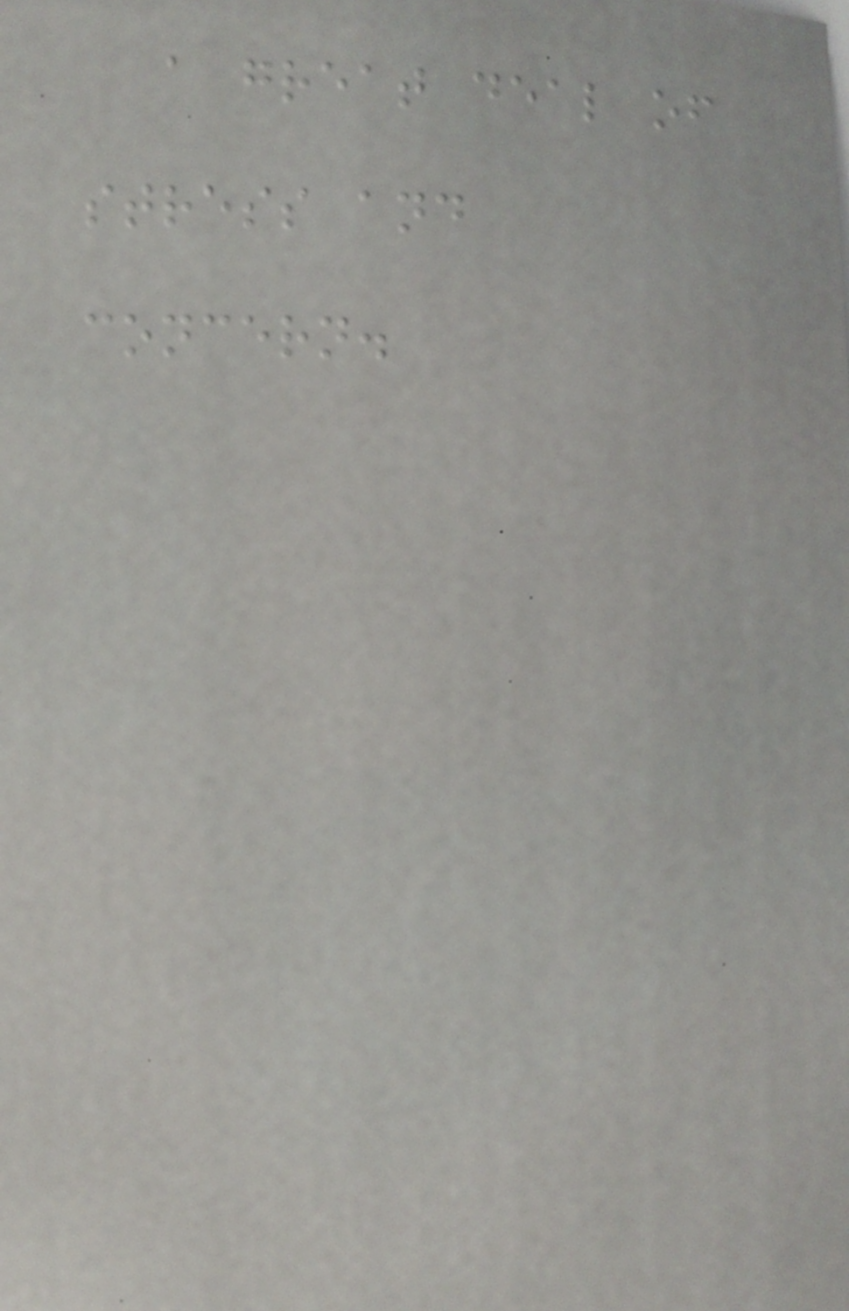a great deal of
stress and
concern.
